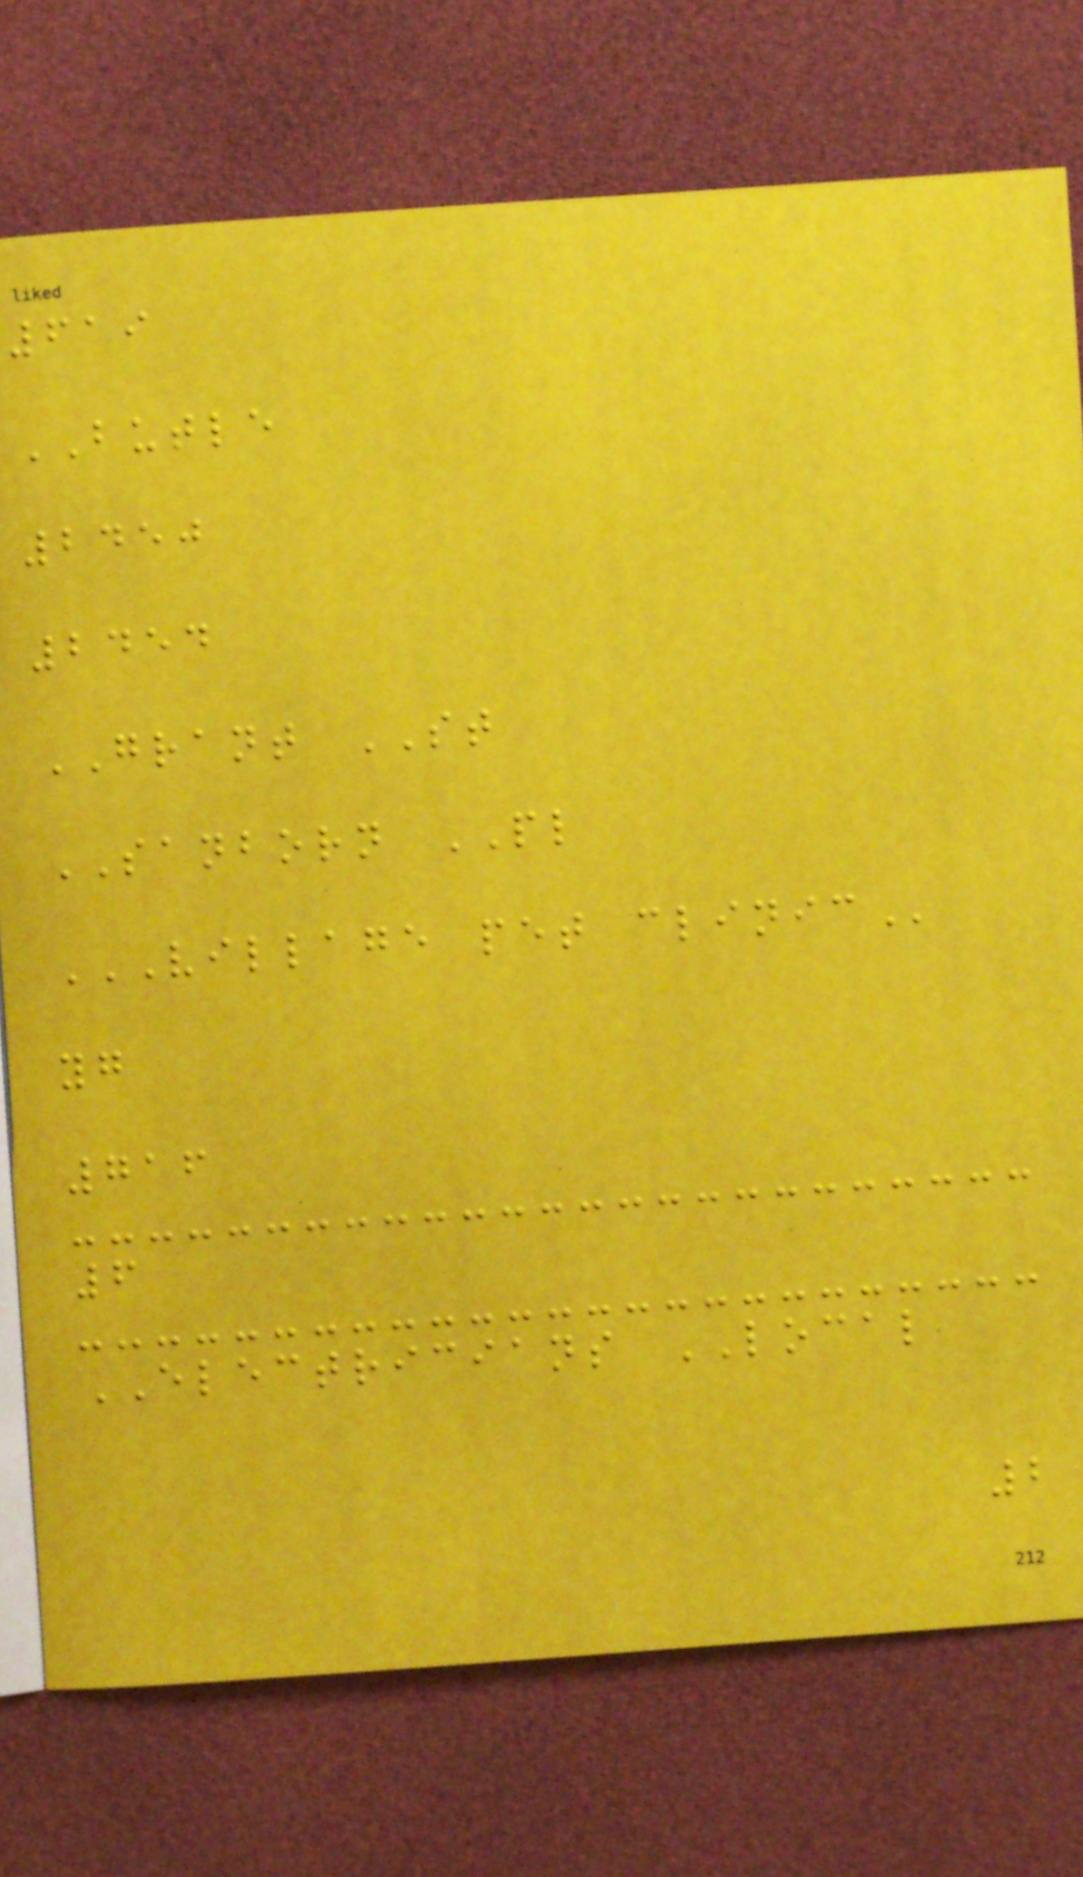619
BUTLE
2450
2454
GRANT ST
SANBORN PL
VILLAGE PET CLINIC
yg
716
6
ELECTRICIANS LOCAL
2
